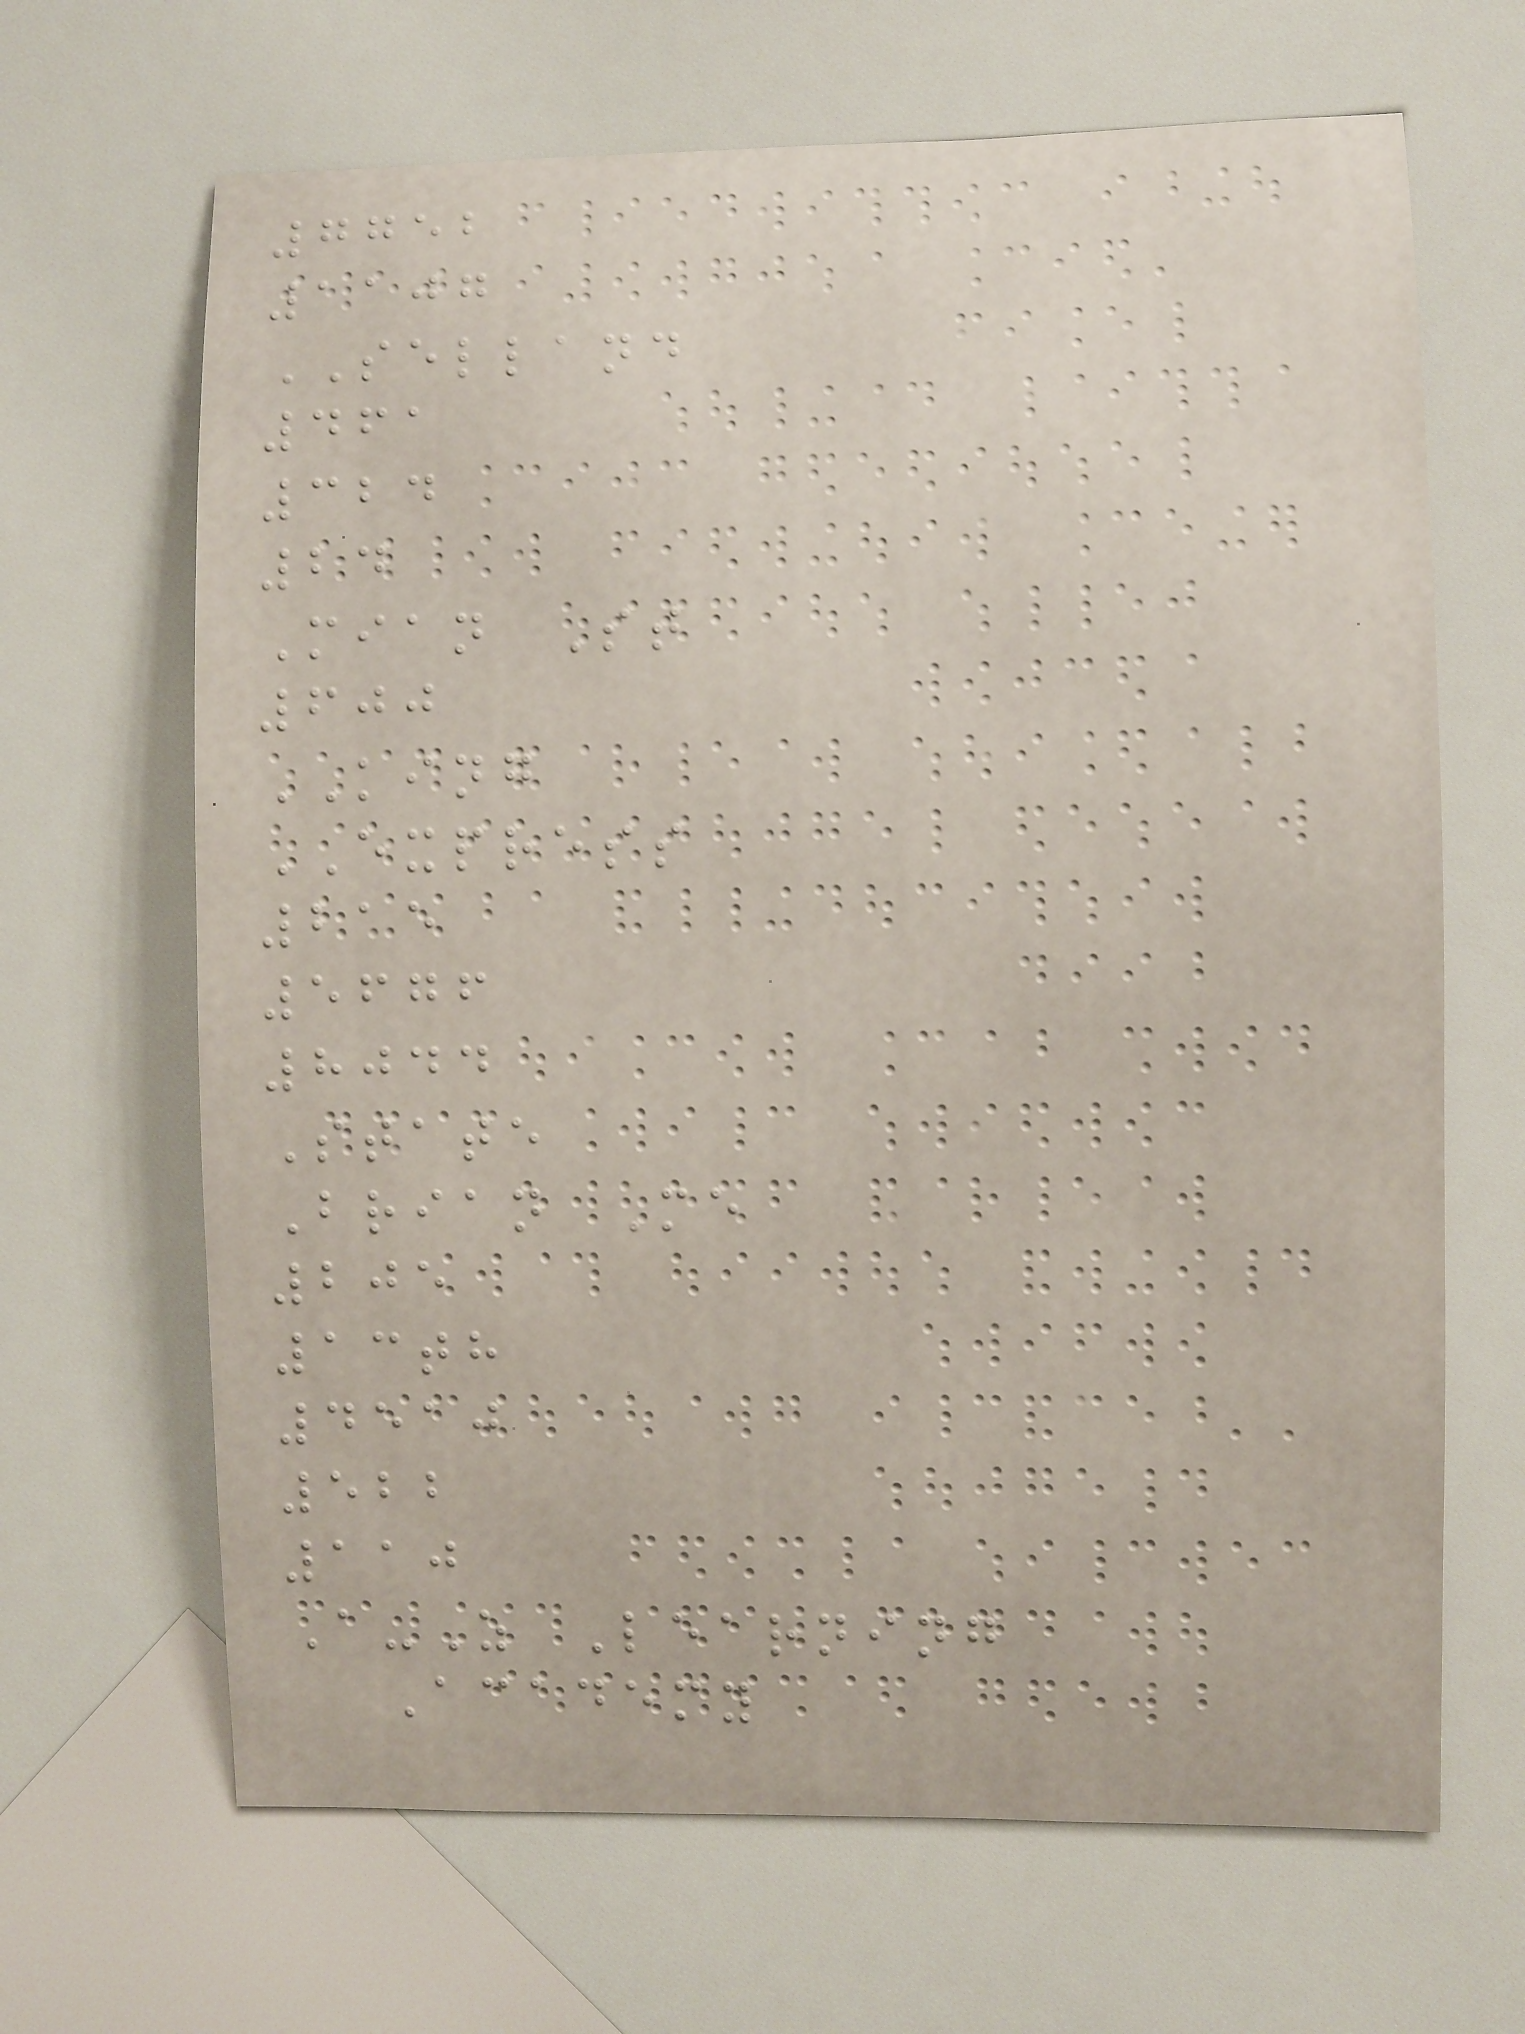7752
1107
SELLAND
461
324
24
Mian St
600
KING
EXPRESS
215
5676
8044
State
Brian Me
205
13th
4510
522
110
A-Z Learning
Academy
